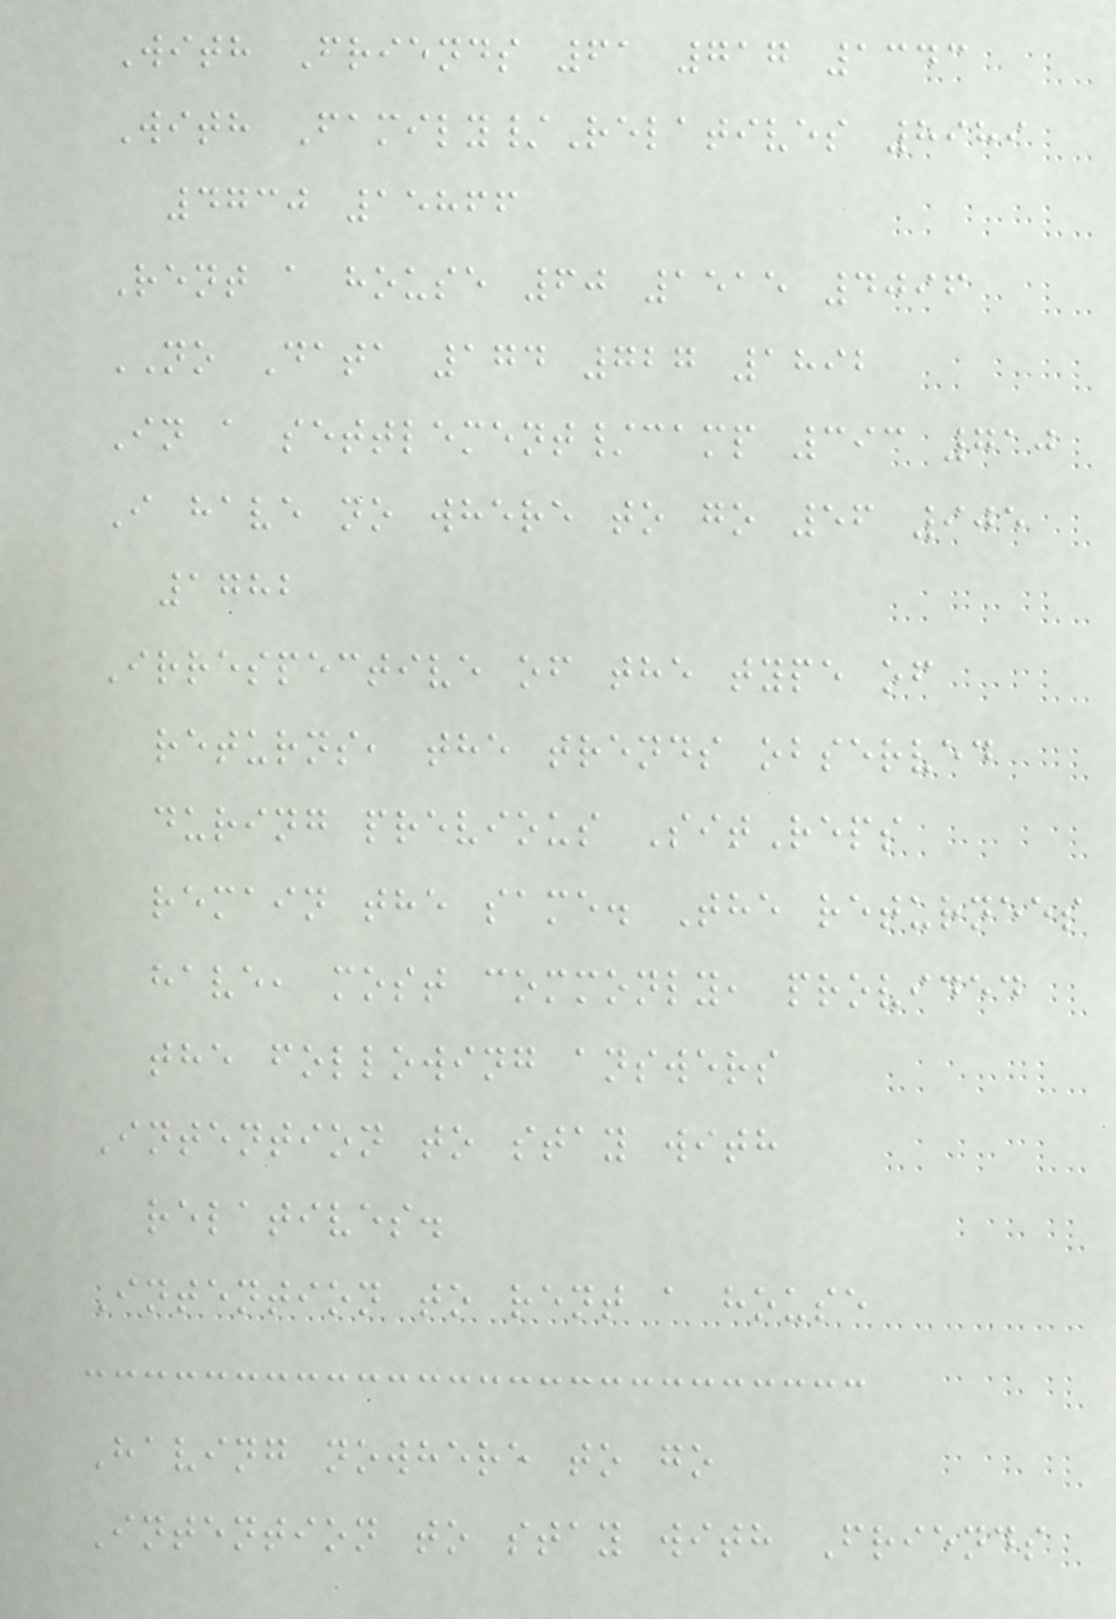With Friends 61 717 1343
With Family/Relatives 8989
4730 15866
Rent a house 60 1515 4096
NO Data 174 727 1892
In a settlement/camp 393 710
I have no where to go 56 905
1782
Irrespective of the type of
returns, the trends observed
during previous SitReps
remain the same. The returnees
have, most commonly, provided
the following answers
Intention to stay with
relatives.
Intention to rent a house
Having nowhere to go
Intention to stay with Friends
